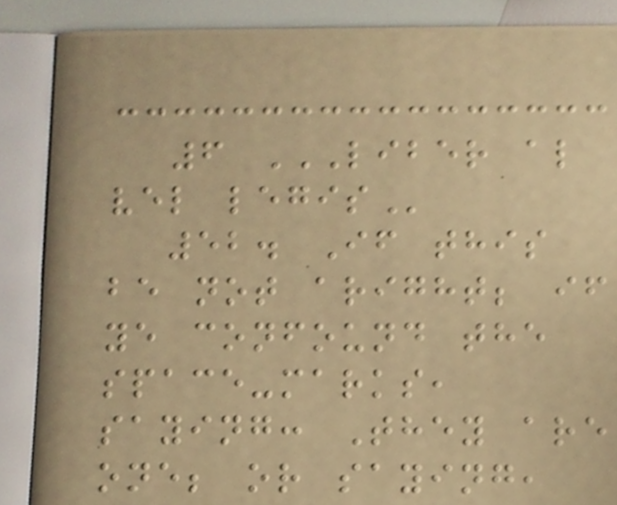6 LIBER AL
VEL LEGIS
52. If this
be not aright; if
ye confound the
space-marks,
saying: They are
one; or saying,
